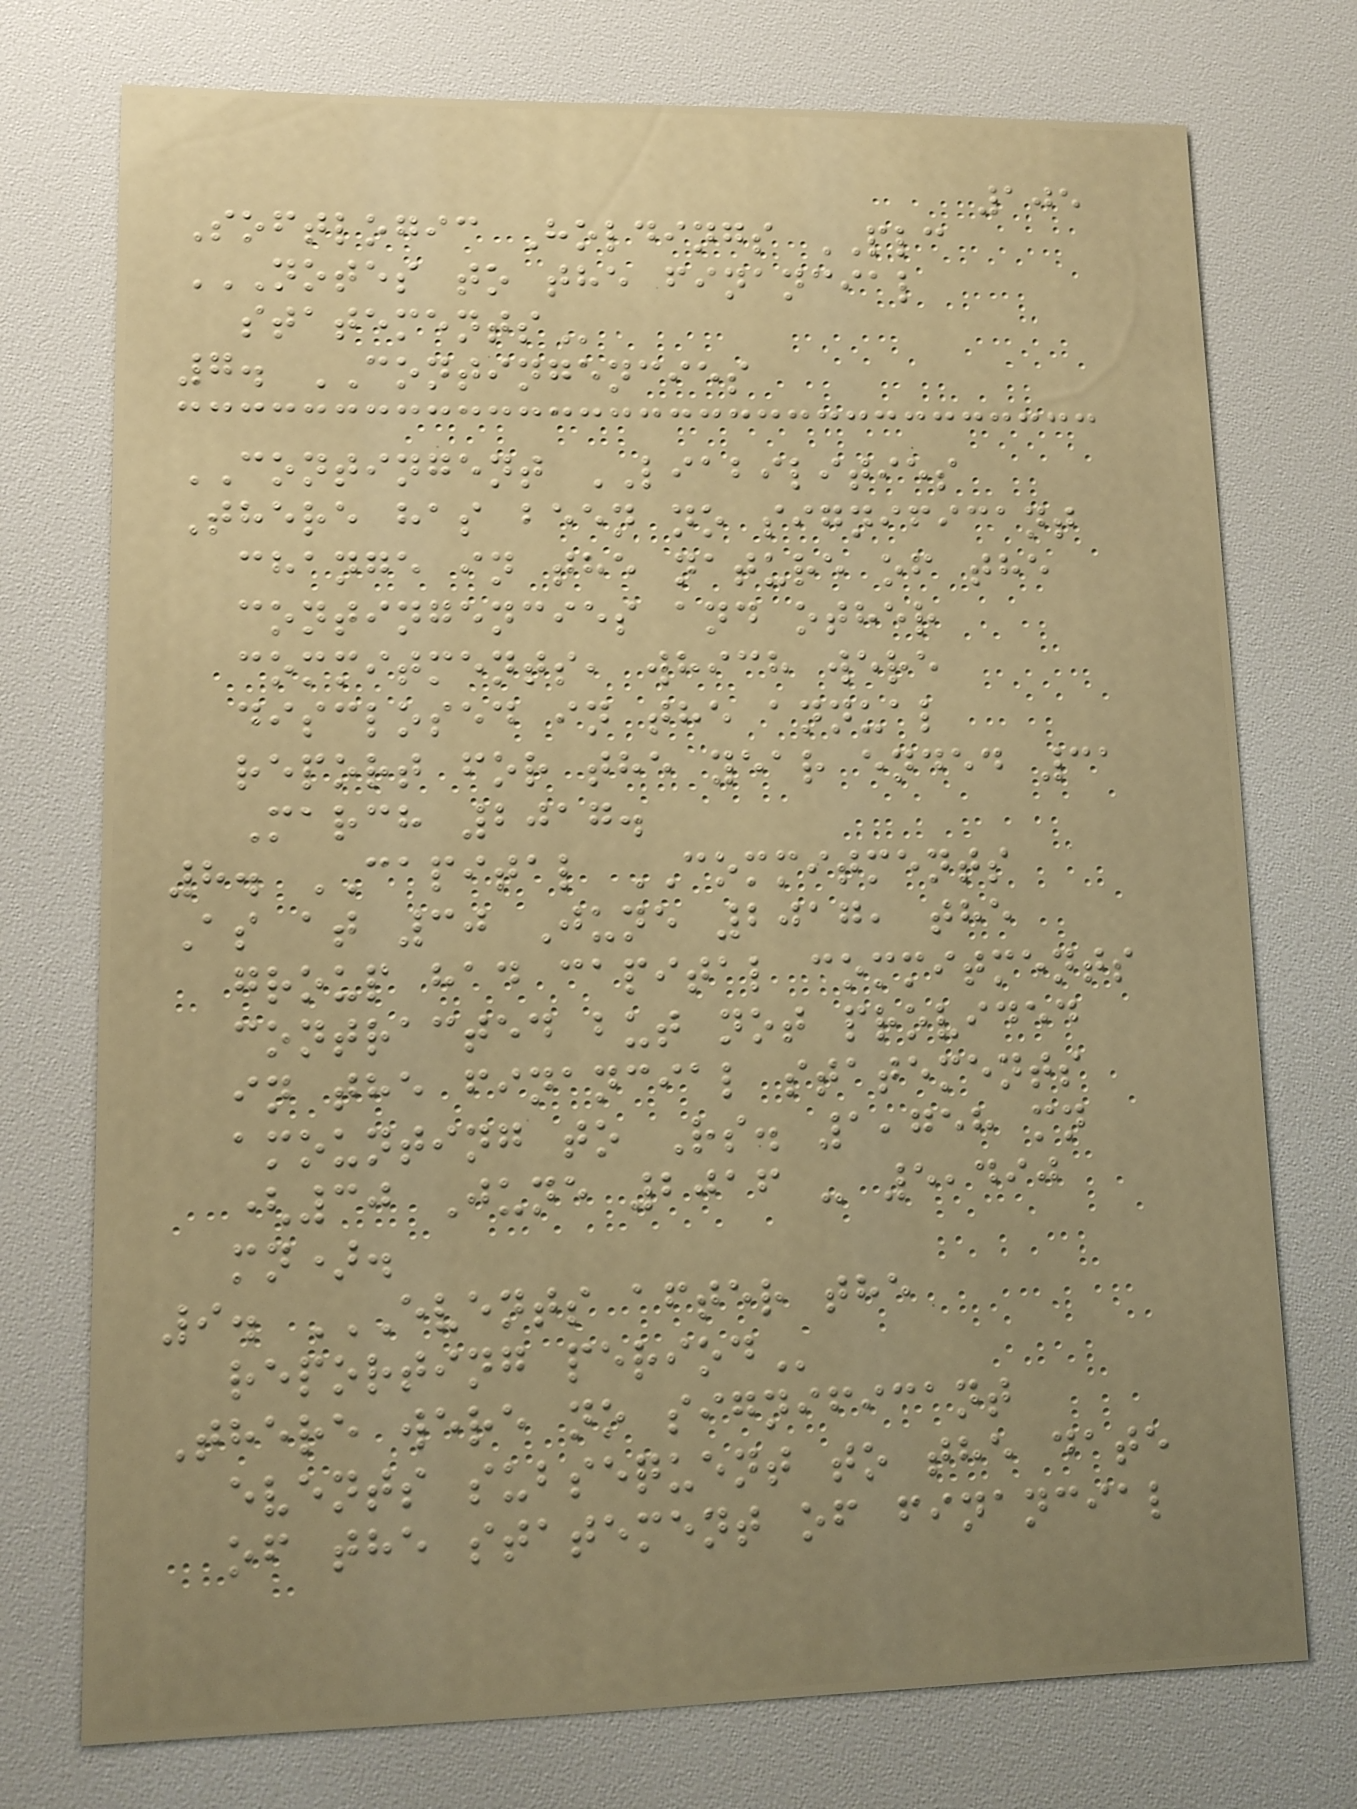105
Softlogic Holdings PLC
NOTES TO THE FINANCIAL
STATEMENTS
7. CONTINGENCIES
CONTINGENT LIABILITIES
There has been no significant
change in the nature of the
contingencies and other
commitments, which were
disclosed in the annual
report for the year ended 31
March 2017.
8. CAPITAL COMMITMENTS
As at 30 June 2017, the
group had capital commitments
contracted but not provided
in the financial statements
amounting to Rs. 1,758 mn
(30 June 2016 - 5,490
mn).
9. EVENTS AFTER THE
REPORTING PERIOD
There were no significant
events subsequent to the date
of the statement of financial
